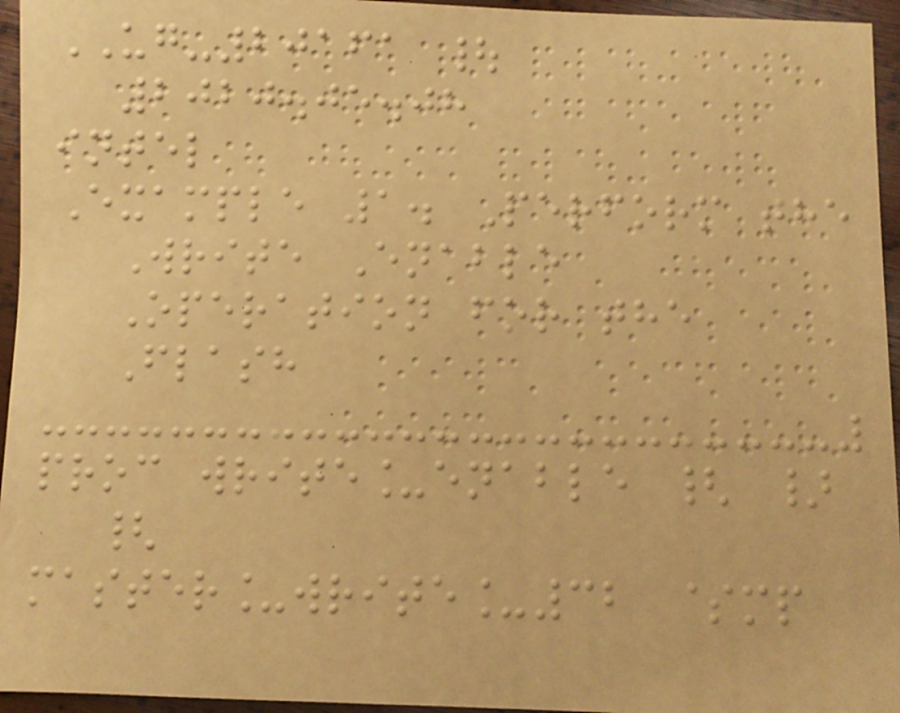UG-20161 |
2020.05.08
intel
Example 1. Perform the
Write Enable
Operation for the
Flash
proc write_enable { }
{
master_write_32 $mp
